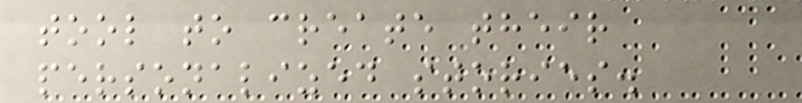tool to create their
personalized stories.
